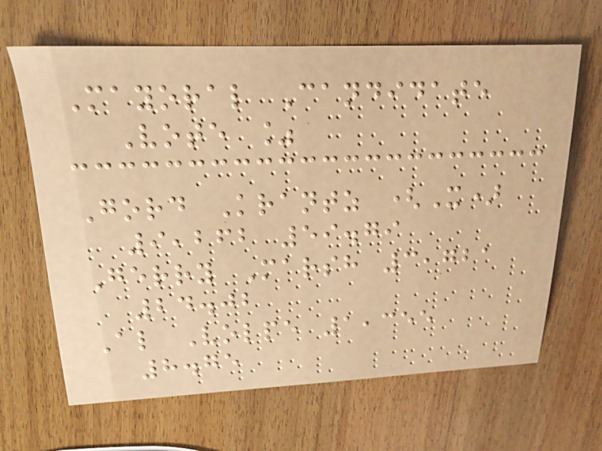Mayoral Candidate
Vote %
Gord Krantz (X)
9,262 59.79
Gerry Marsh 3,721
24.02
Al Volpe 1,355
8.75
